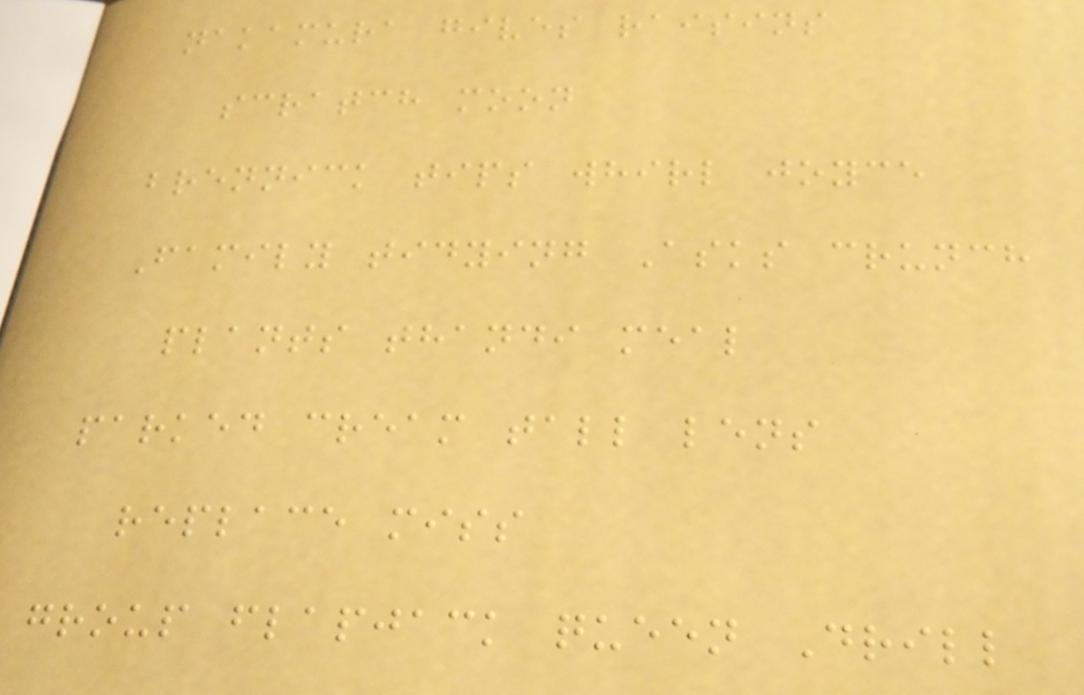nakamura gives raisins
scratch moon
brennick tips whirl joyce
Family tidying Asks crunch
plants thandi meal
parked cream tall lens
replace miss
group flapjack queen Drill
